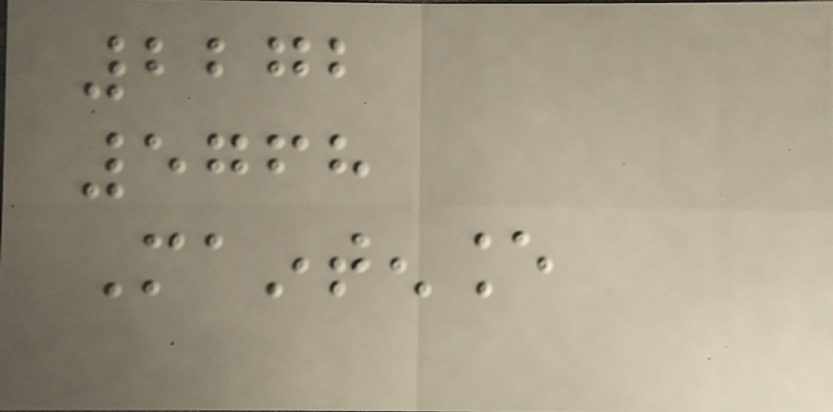2272
5768
Maintenance
